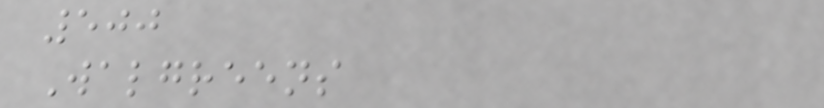500
Walgreens
